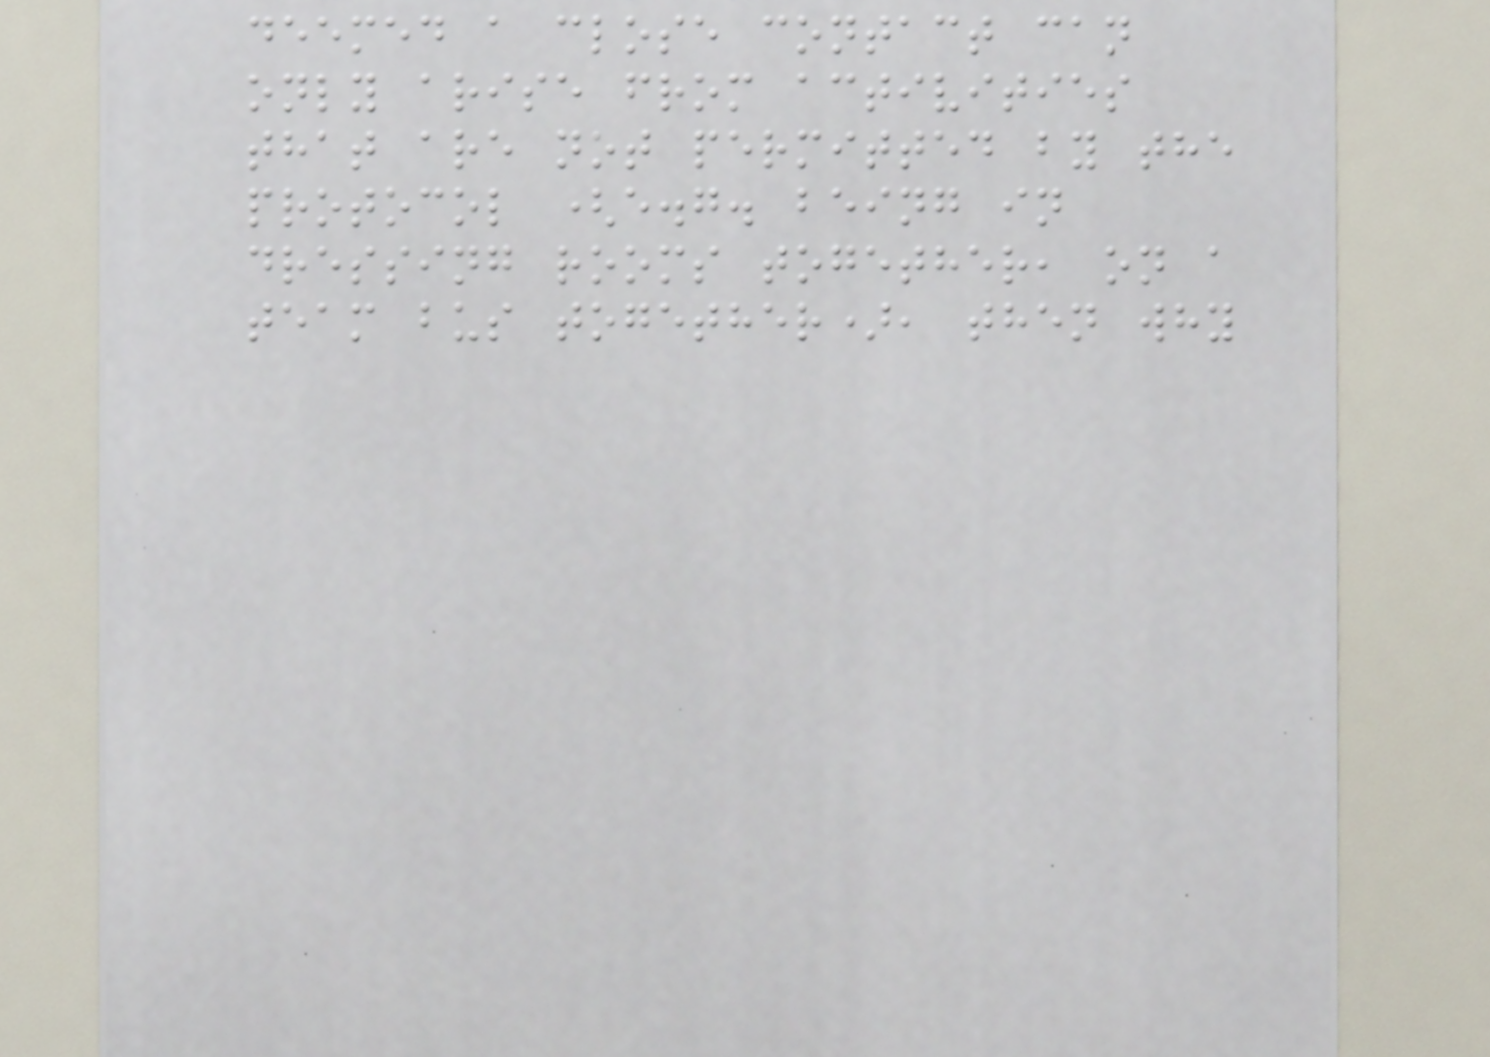deemed a close contact can
only arise from activities
that are not permitted by the
protocol (e.g. being in
dressing rooms together, on a
team bus together), then why
